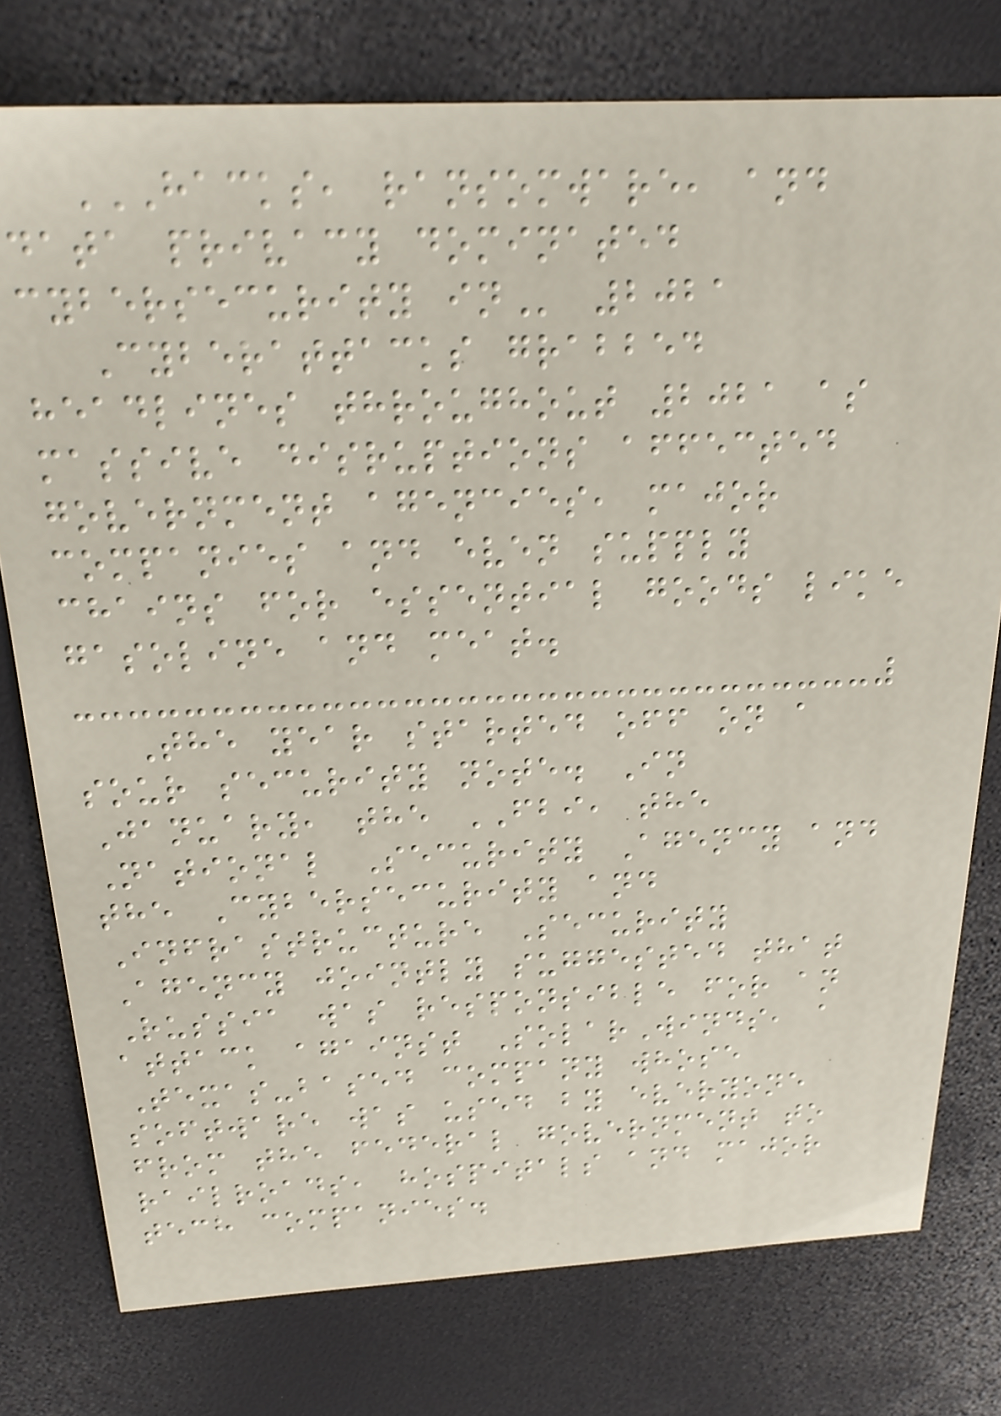HACKS, RANSOMWARE, AND
DATA PRIVACY DOMINATED
CYBERSECURITY IN 2021
Cyberattacks grabbed
headlines throughout 2021 as
massive disruptions affected
government agencies, major
companies and even supply
chains for essential goods like
gasoline and meat.
The year started off on a
sour security note. In
January, the FBI, the
National Security Agency and
the Cybersecurity and
Infrastructure Security
Agency jointly suggested that
Russia was responsible for an
attack against SolarWinds, a
Texas-based company whose
software was used by everyone
from the federal government to
railroads, hospitals and major
tech companies.
